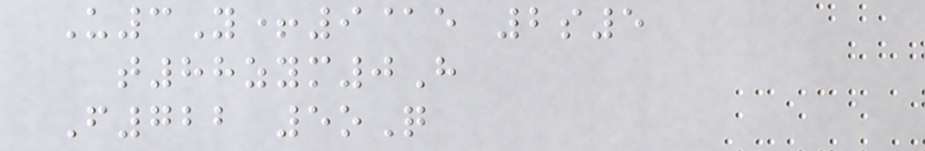U3Y+9@e 2s5
t88zym0H
F722 5oQ
